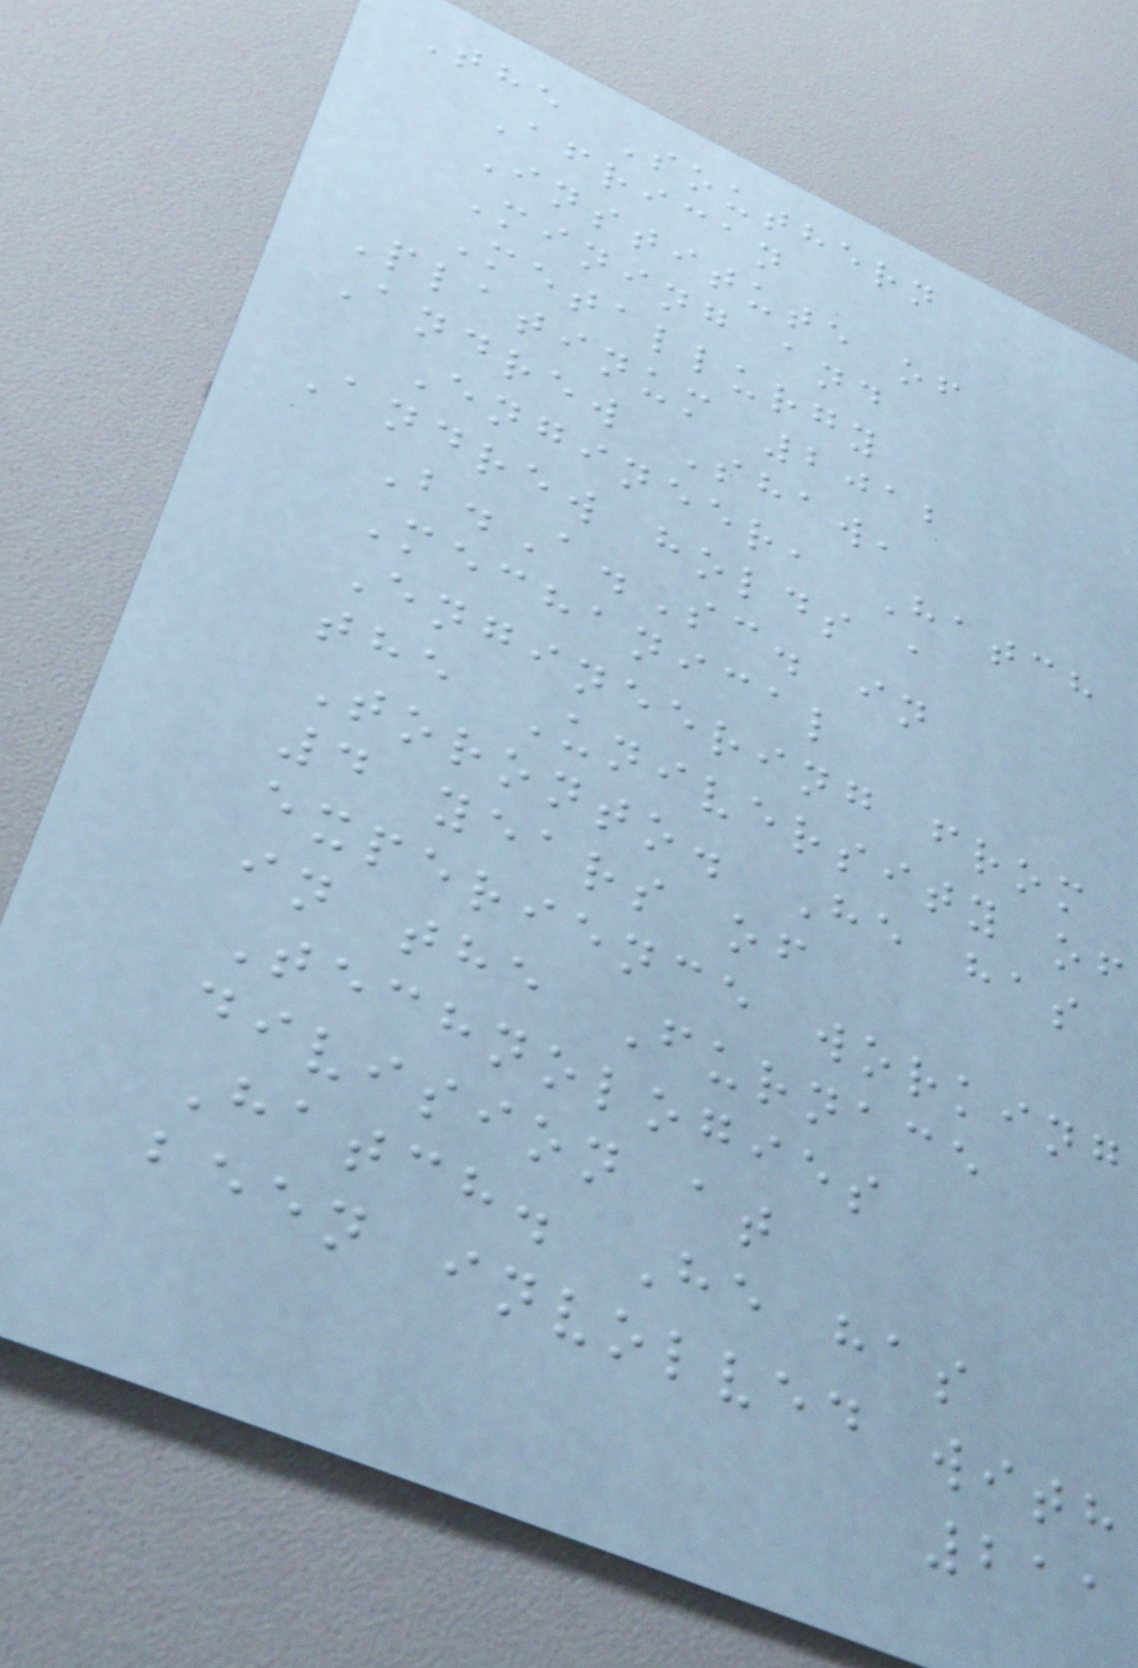The Southern
African
Institute of
Mining and
Metallurgy
Platinum 2012
Andrew Shaw,
Engineer, Hatch
Andrew holds a
B.A.Sc. in
Mechanical
Engineering from
the University of
Toronto. He has
4 years of
experience working
in the Furnace
Technologies
division at
Hatch. He has
been involved with
211
